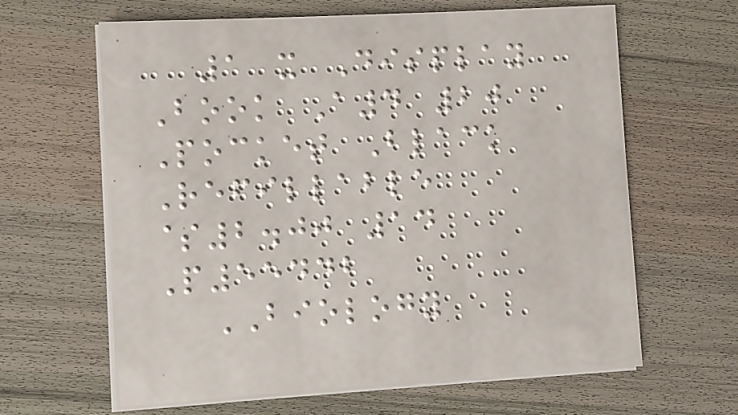1 x Display
Book A4 20
Pocket Black
Refillable
$2.00 14
P55442
BIOLOGY
